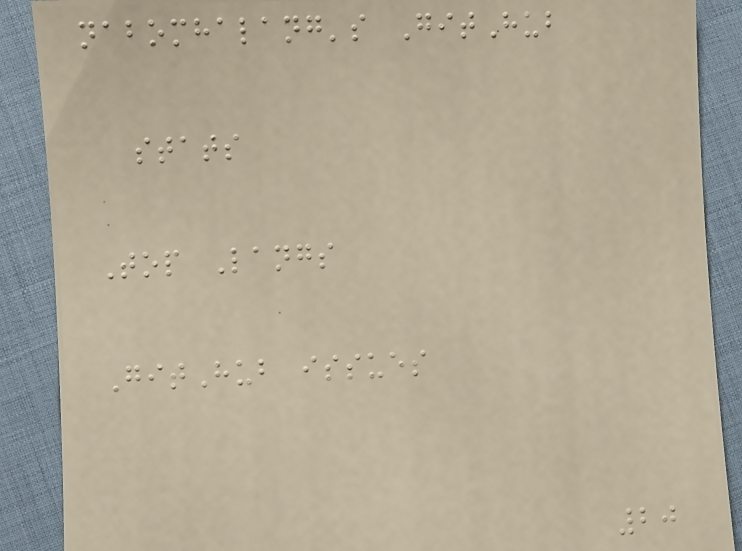nabomhalang's GitHub
stats
Top Langs
GitHub issues
20
